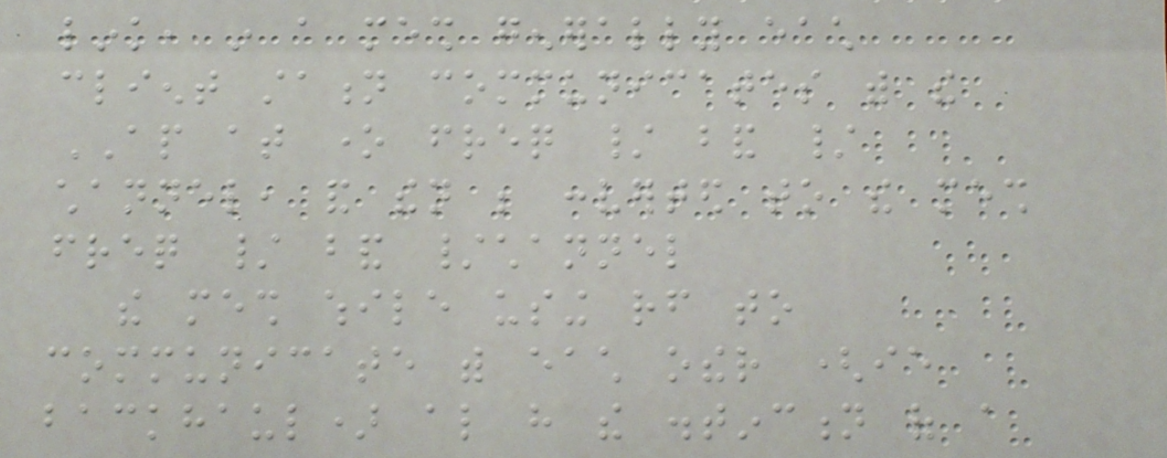link, in a mesh generally each
client station communicates with the
AP at one freq / band /
channel, and then be converted to the mesh
freq / band /channel
the mesh while using rf to
communicate with each other (ie
backhaul) also have the distinction of a
